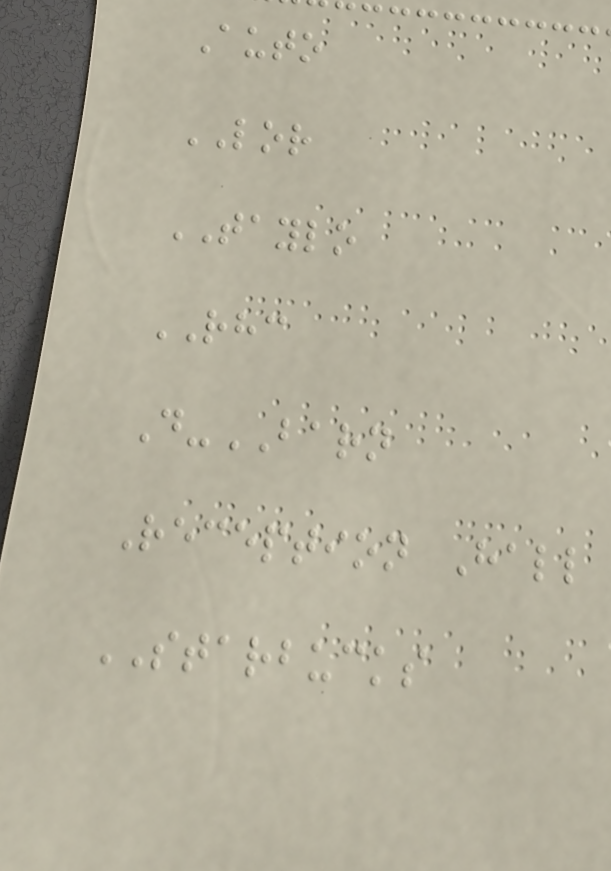Auto
LOR
TAYLO
RHC
D-BARN
Reception Hall
STARBUCKS
